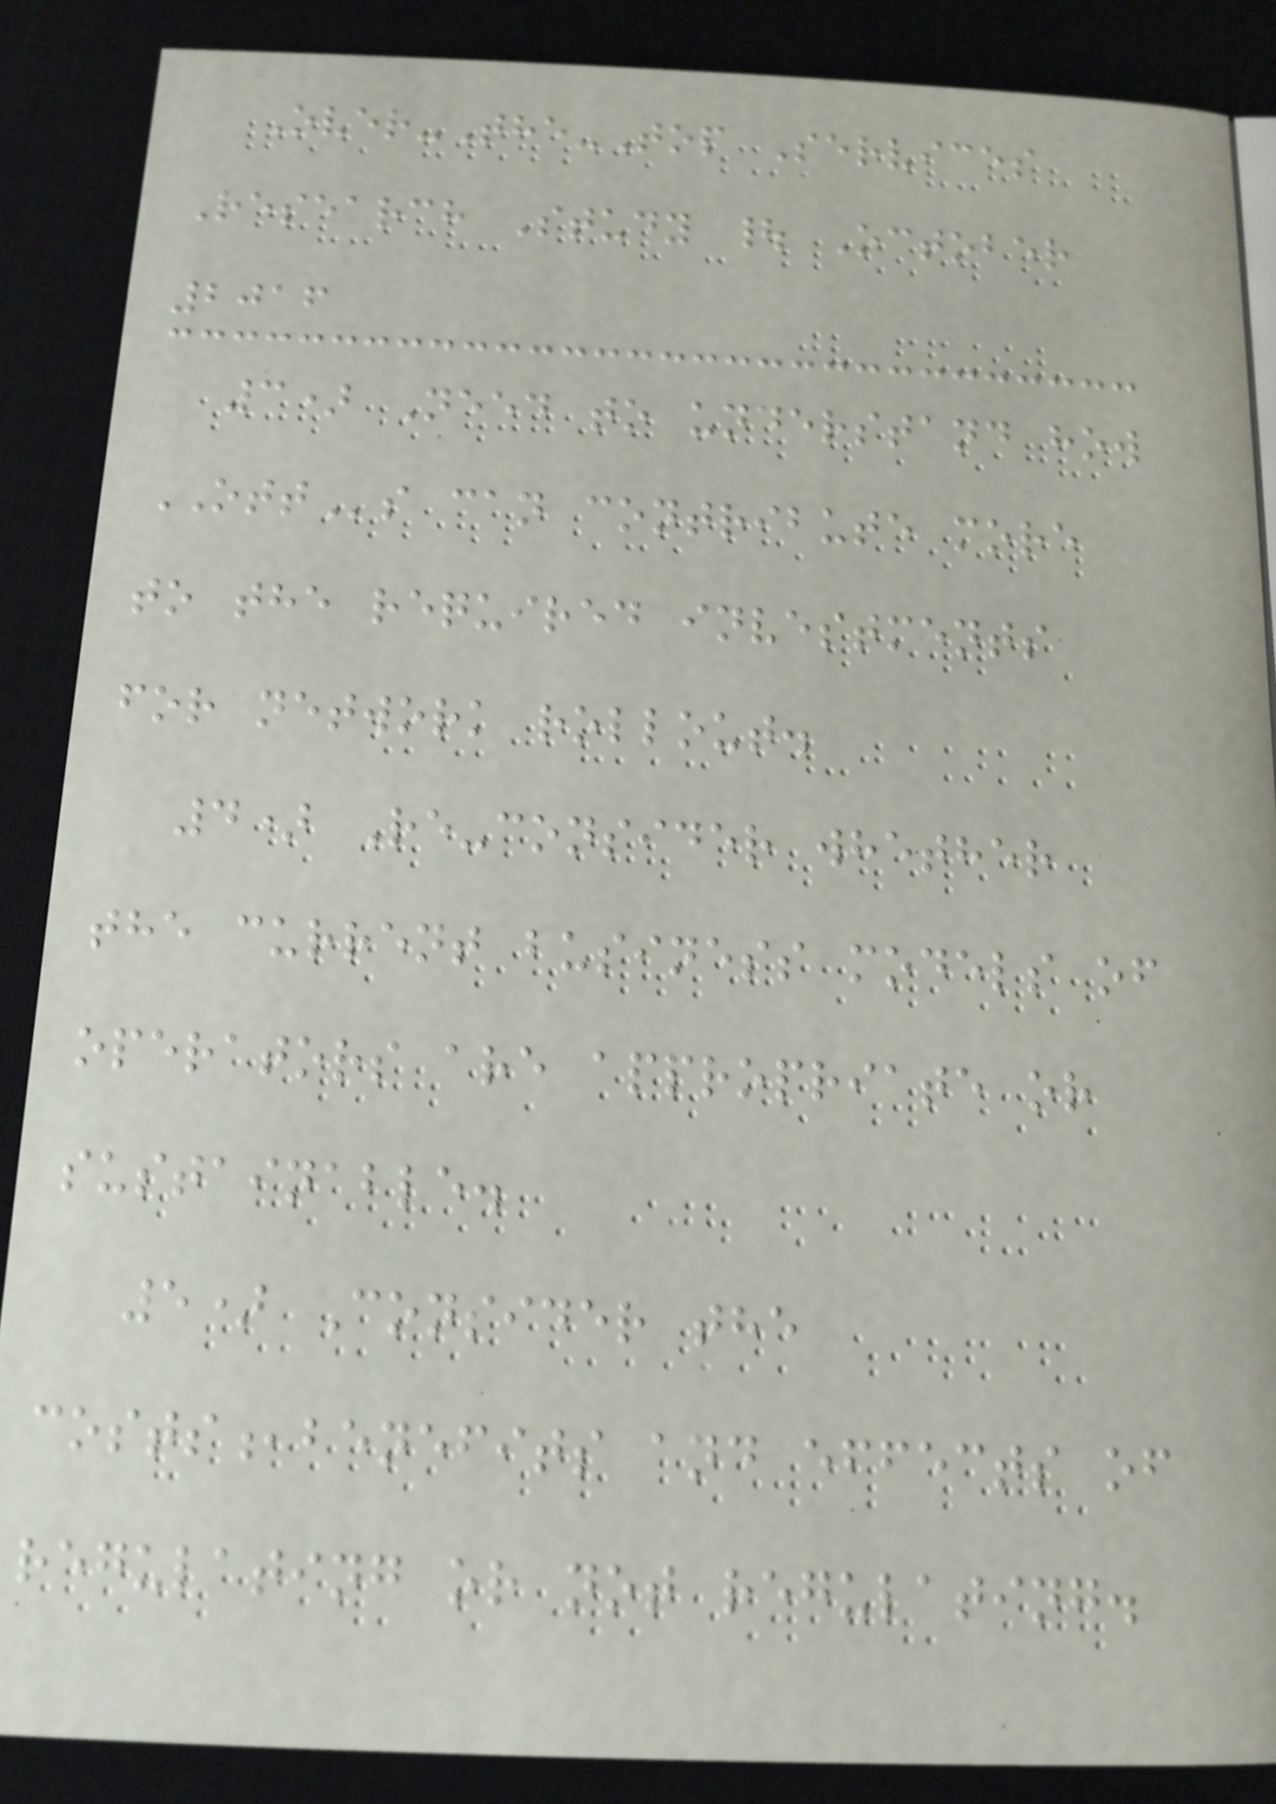Over-The-Top Services
Research Study | October
2016
3) Need to understand how
OTTs can contribute more
to the required investments
for network rollout.
4) Re-consider whether
the current business models of
operators are appropriate or
sustainable.
5) Consider the
costs,benefits and effects of
regulating or not regulating.
